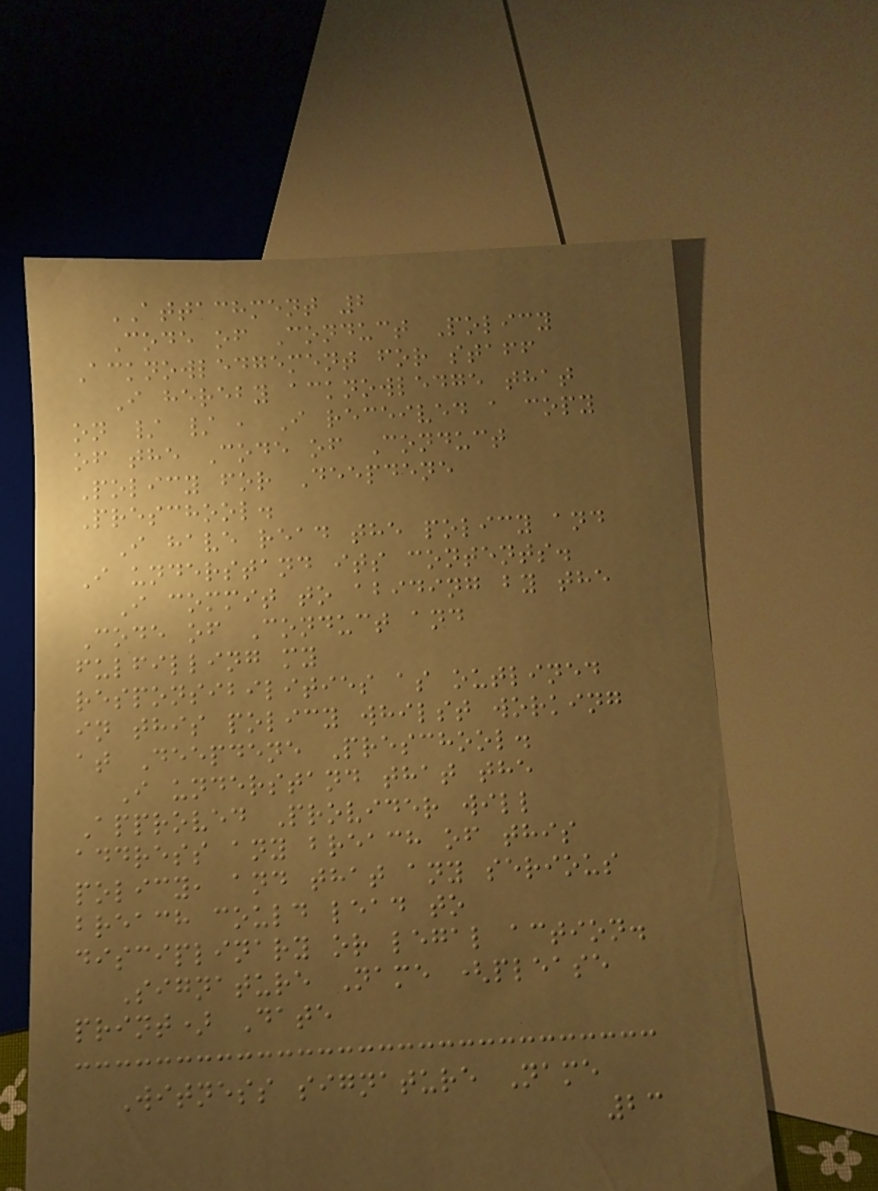ATTACHMENT 2
Code of Conduct Policy
Acknowledgement for staff
I hereby acknowledge that
on / / , I received a copy
of the Code of Conduct
Policy for Deepdene
Preschool.
I have read the policy and
I understand its contents.
I commit to abiding by the
Code of Conduct and
fulfilling my
responsibilities as outlined
in this policy whilst working
at Deepdene Preschool.
I understand that the
Approved Provider will
address any breach of this
policy, and that any serious
breach could lead to
disciplinary or legal action.
Signature Name (please
print) Date
Witness signature Name
23
